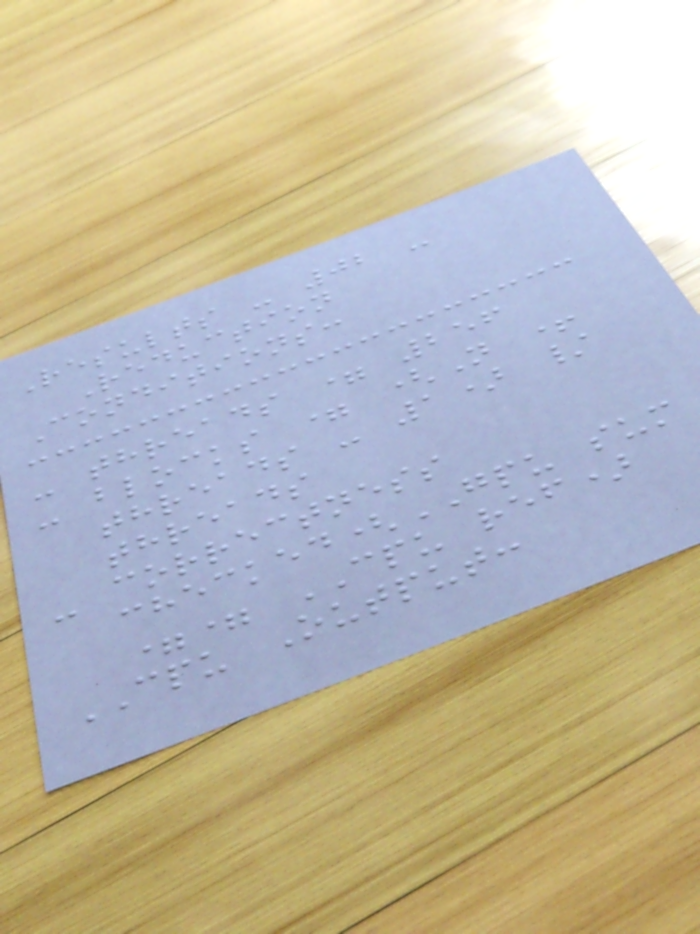Results - 02 -
Reduction
Conditions:
- threads = 256
- blocks = (N +
threads - 1) /
threads
- correctness
checked(GPU sum
== CPU ref)
CPU Output:
